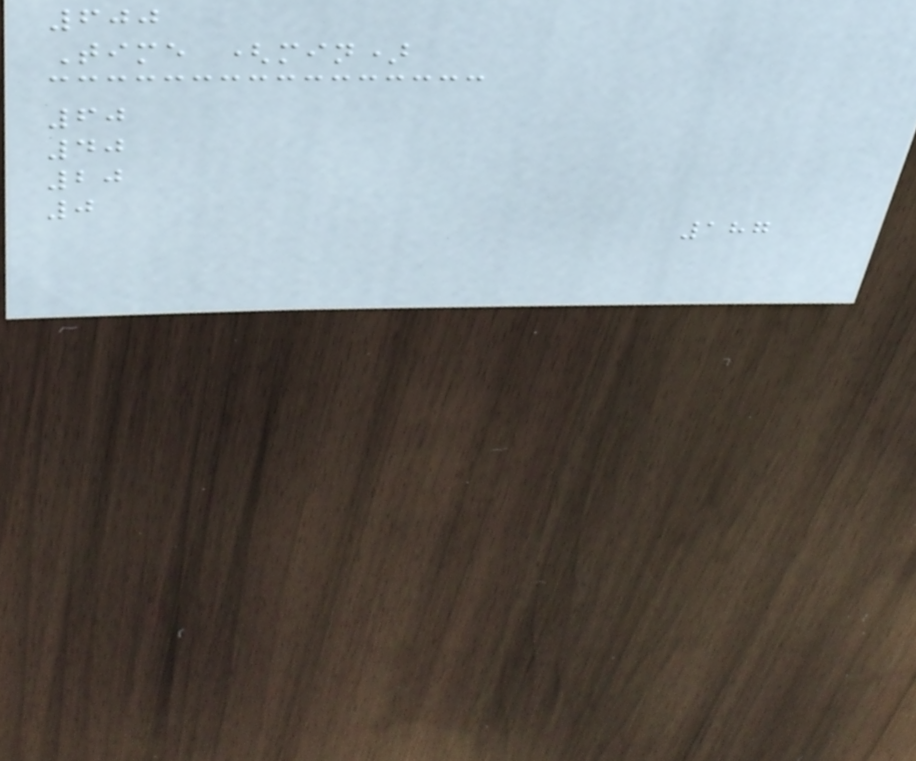600
Time (min)
60
40
20
0
187
